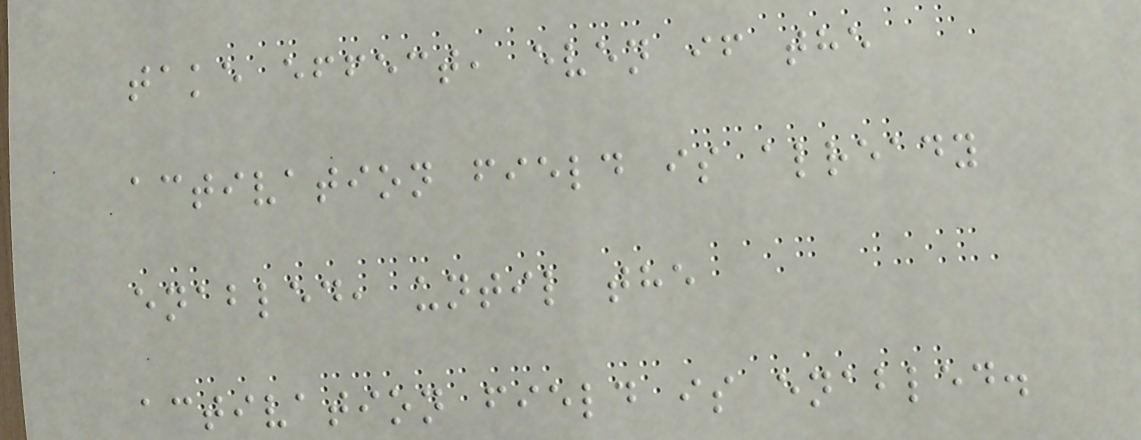take effect, even if the
activation field is already
enabled, until the
activation field is enabled.
